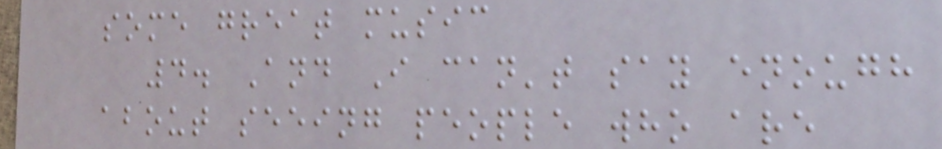some great music
4. And I can't say enough
about seeing people who are
